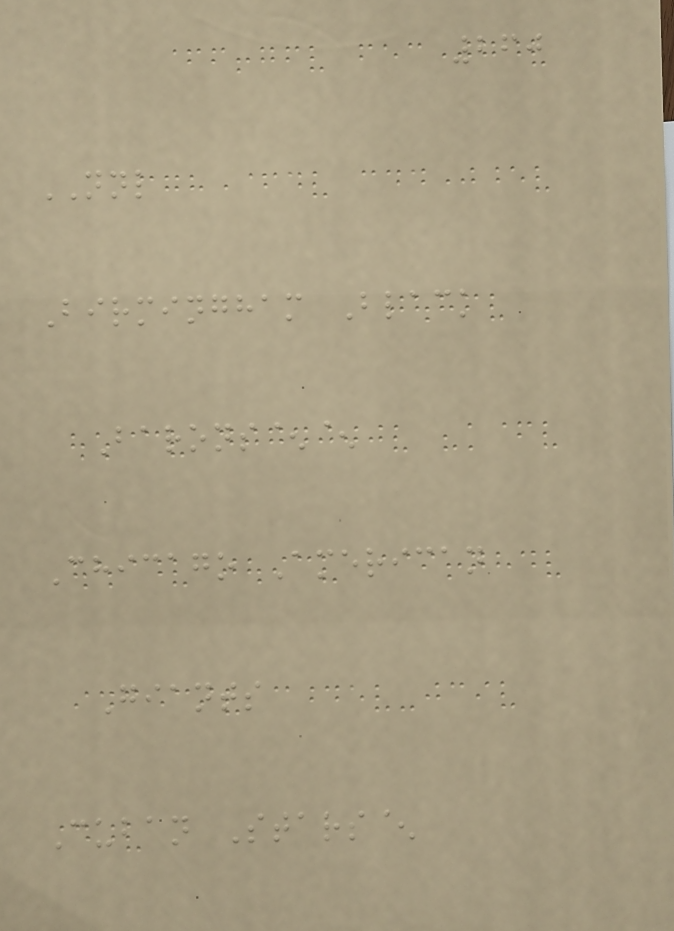260
NNL
Birmingham Black
Barons^^
Chicago American
Giants
Cuban Stars^
